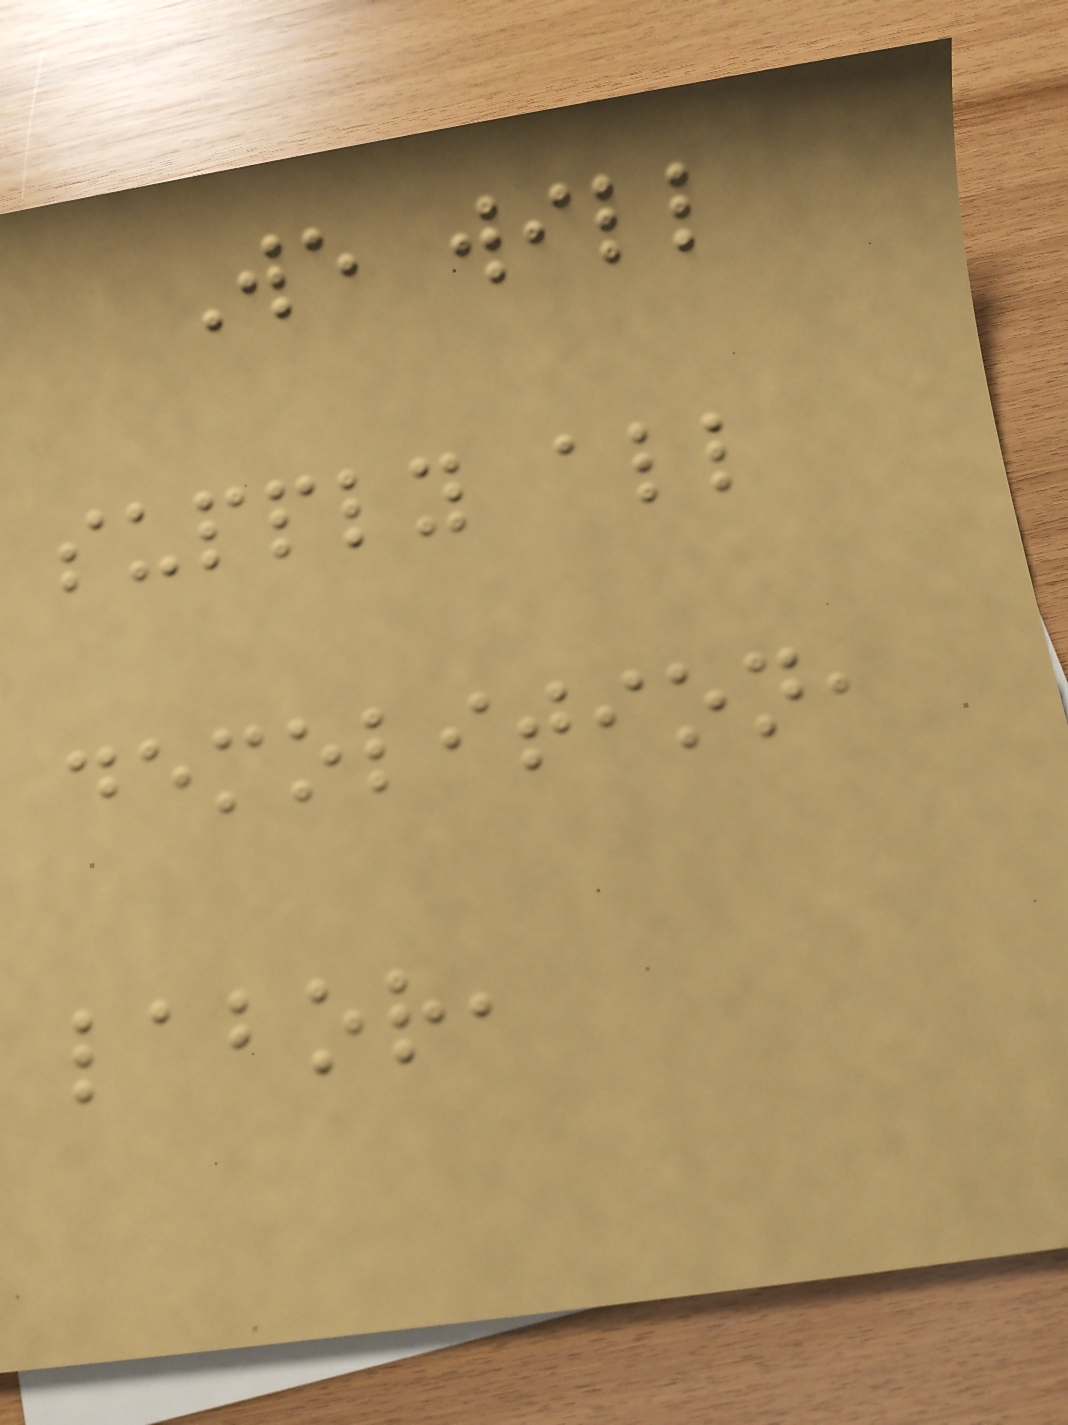We will
supply all
demolition,
labor,
